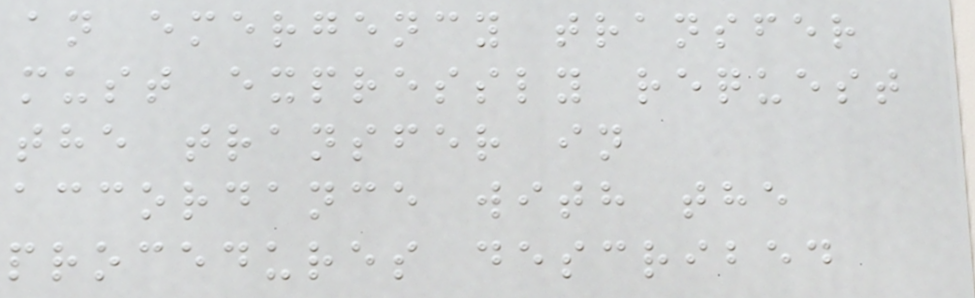an emergency transfer
must expressly request
the transfer in
accordance with the
procedures described
